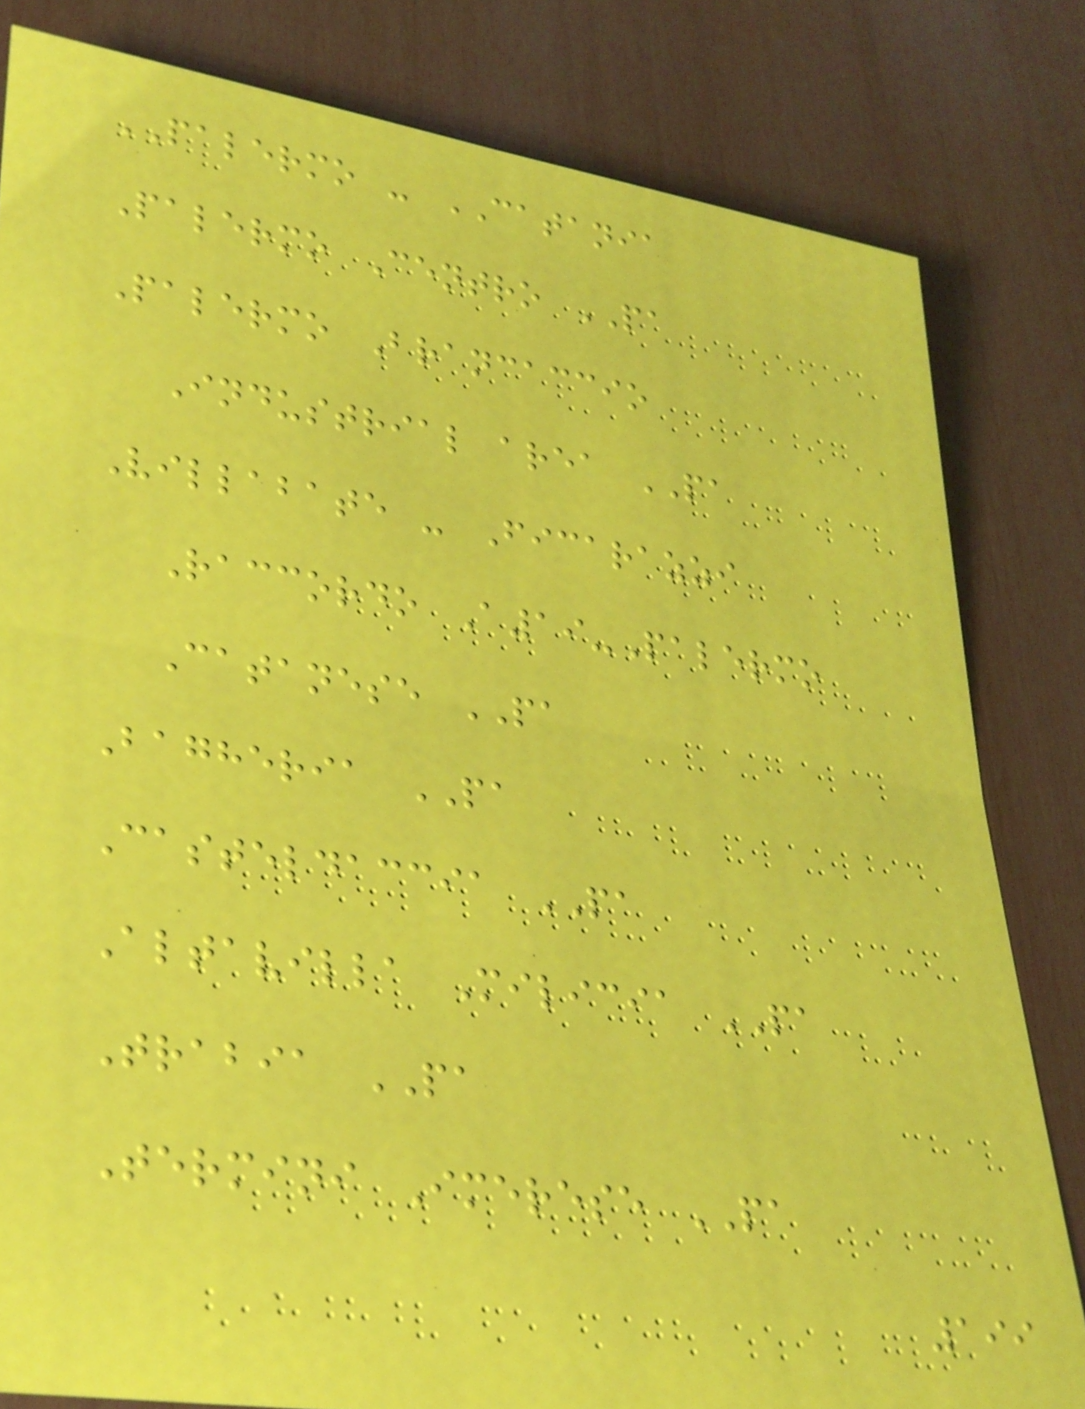PALERMO - CATANIA
Palermo Centro PA
Palermo Brancaccio
Industrial area PA
Villabate - Ficarazzi
Raccordo A19-Palermo
Catanese PA
Bagheria PA
Casteldaccia PA
Altavilla Milicia PA
Trabia PA
Termini Imerese PA
199
